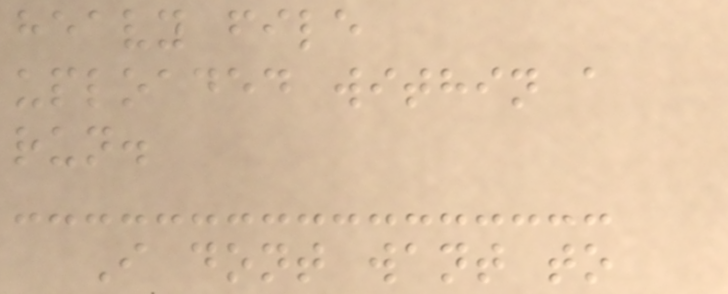heavy file
uploaded within a
run.
I dont want to
